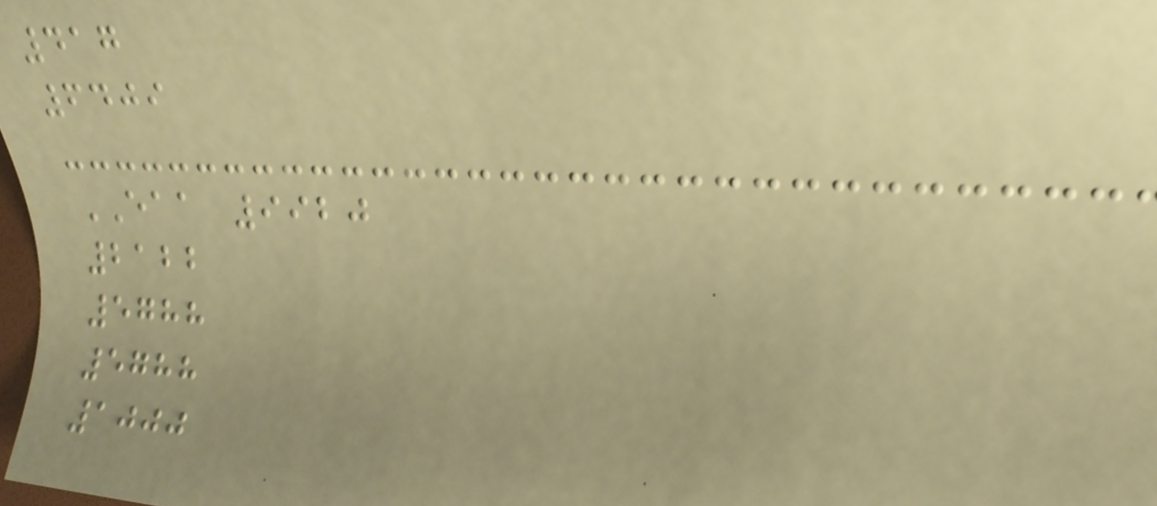417
6409
EAA 9920
2122
5788
5788
1000
